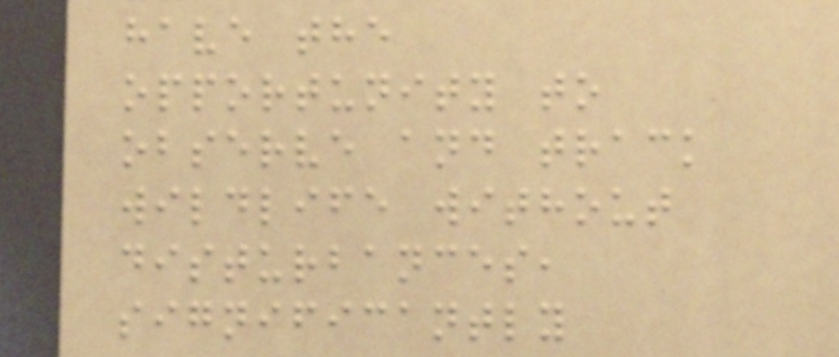have the
opportunity to
observe and track
wildlife without
disturbances,
significantly
